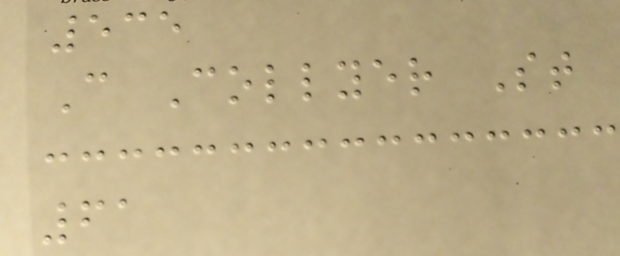535
C Collyer St
61
